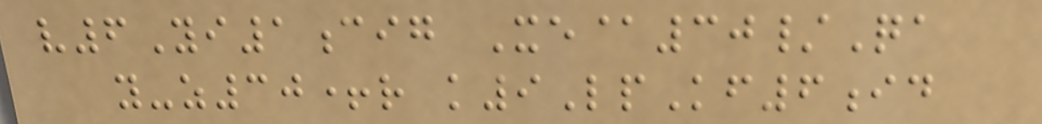v6Yi1cig Xe@30/Qa
y-z30+r k9LpKf6id
